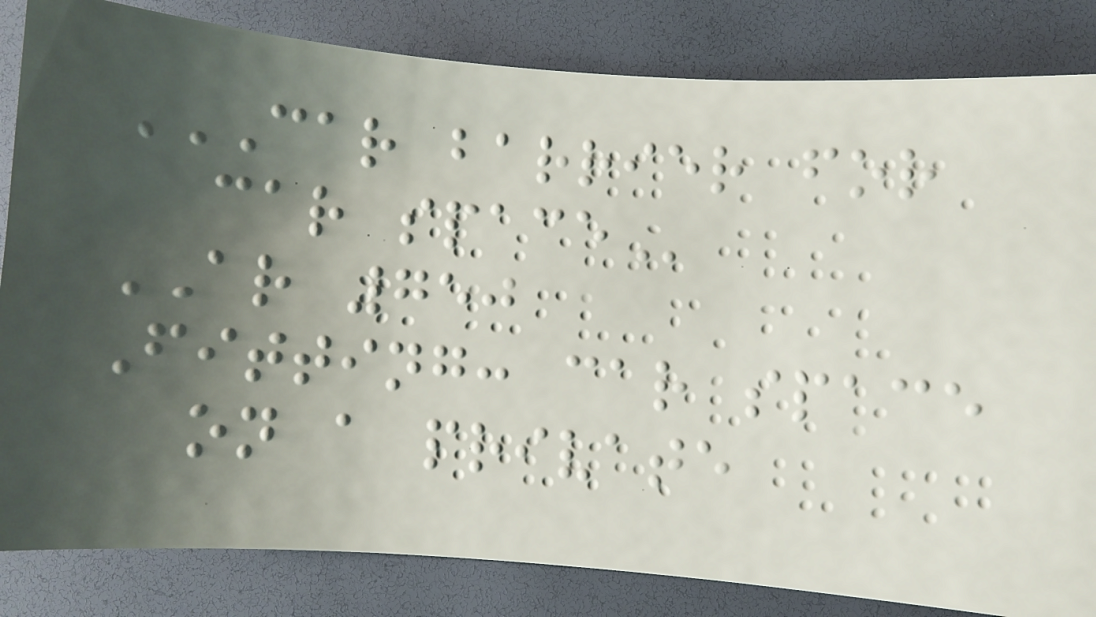CAR BARRIER FOR
CAR SPACE
AR 750
Fitting: car space
on a private
